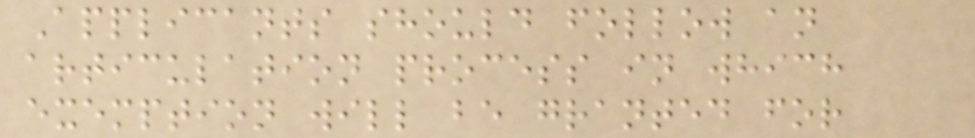Applicants should follow an
articulation process in which
exemption will be granted for
